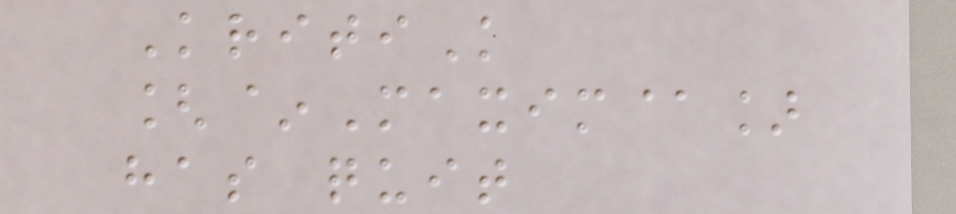KritiK
[~Maxim@]
has quit
